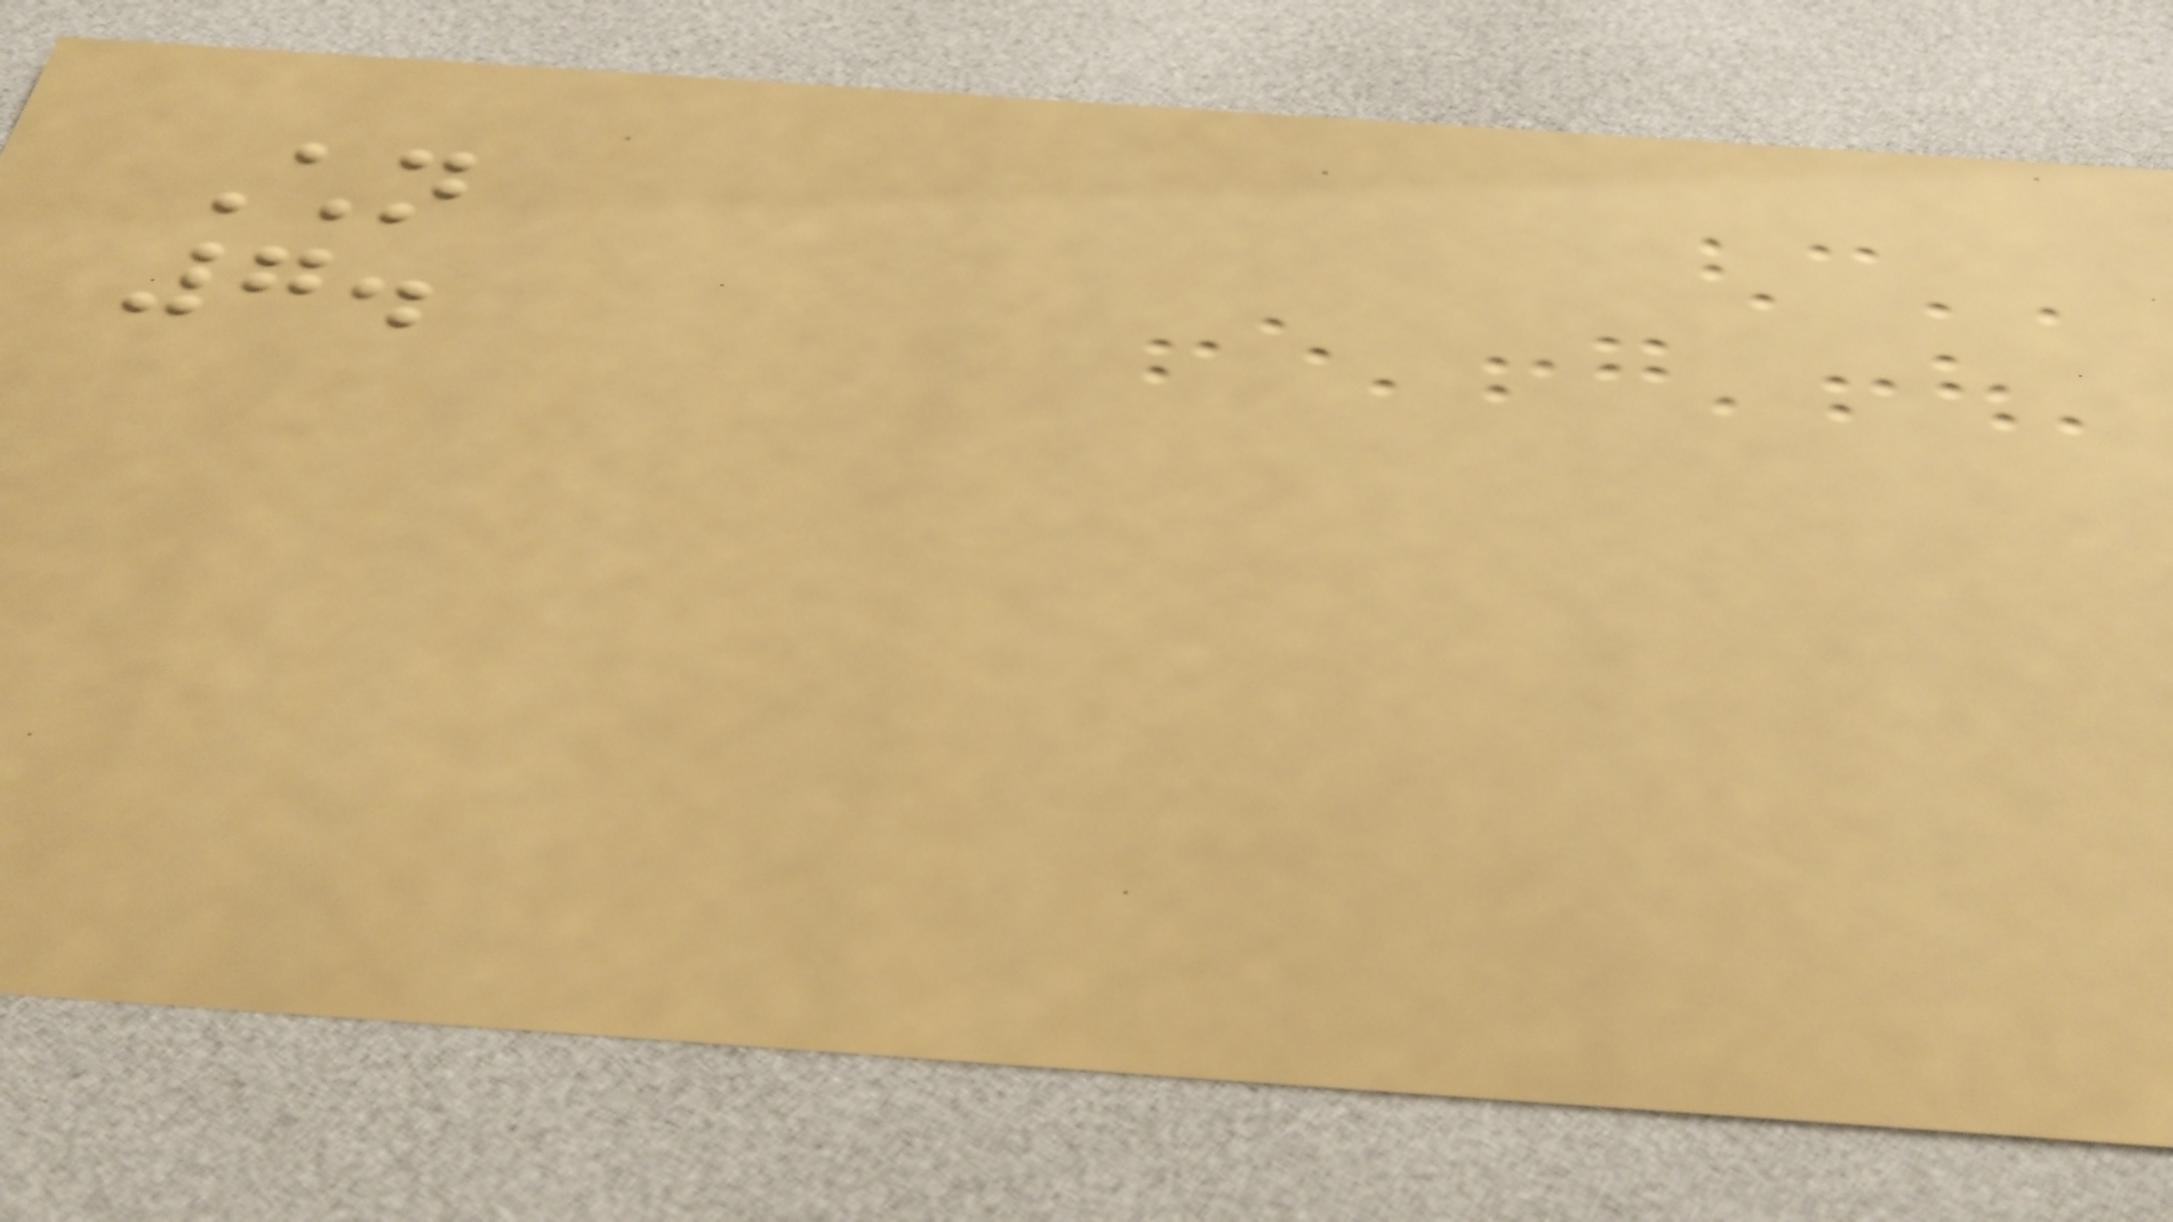Children
7.
